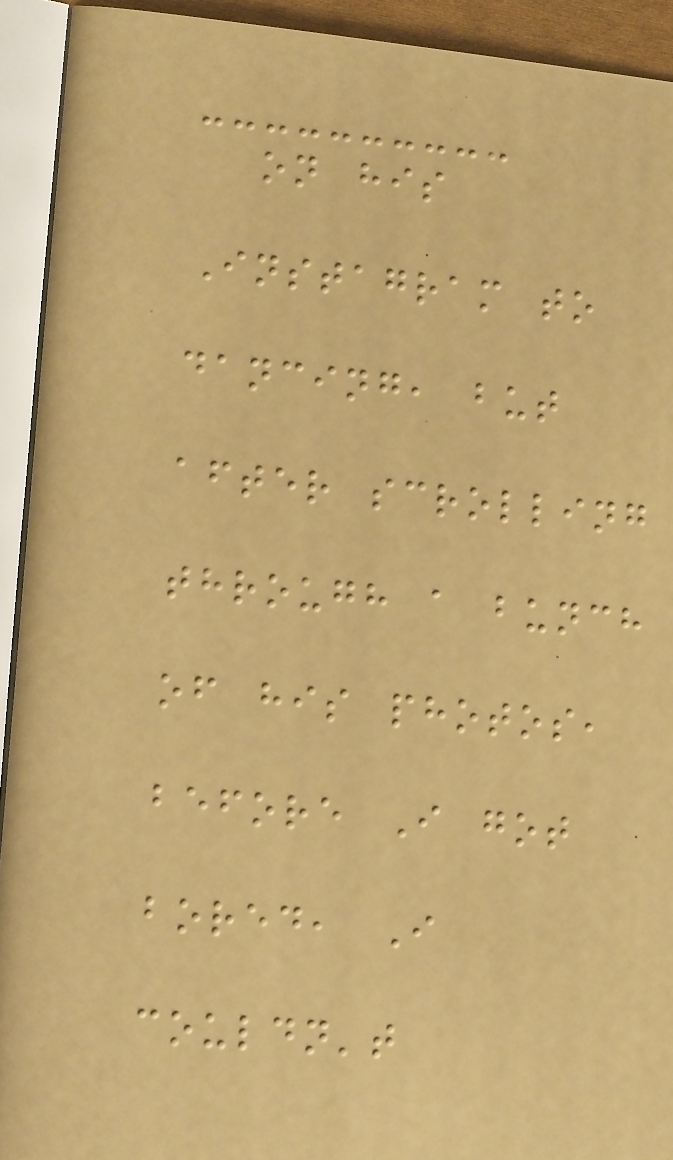on his
Instagram to
dancing, but
after scrolling
through a bunch
of his photos,
before I got
bored, I
couldn't
